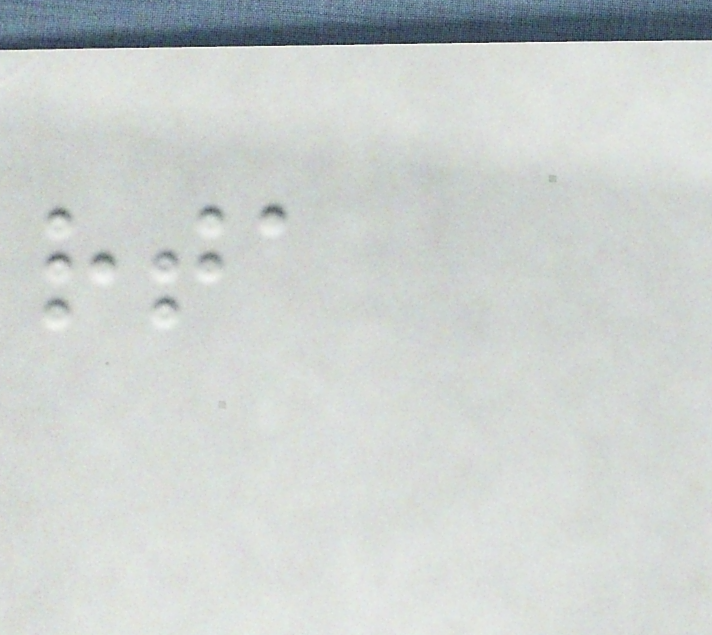rta
